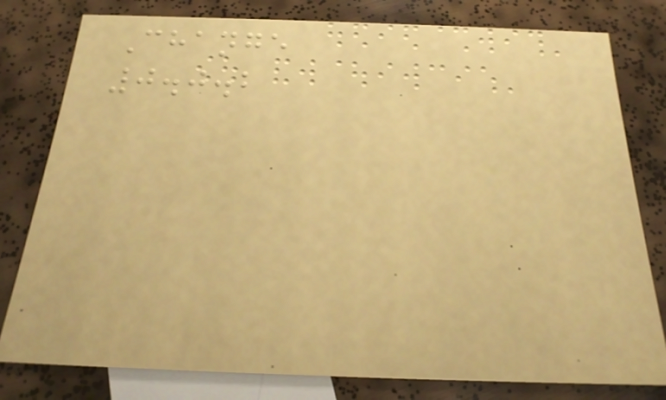Change
0.0.2
